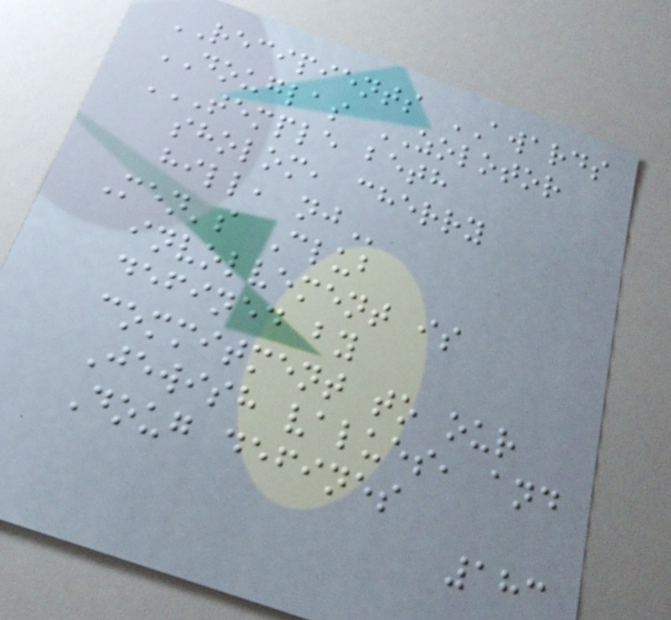RECIPIENTS AWARDS
DOUGLAS ZOLOTOR
TEMPLE BETH
SHOLOM, CHERRY
HILL, NJ
Men's Club
involvement is
defined by
commitment to our
Jewish values, and
Doug defines
183
